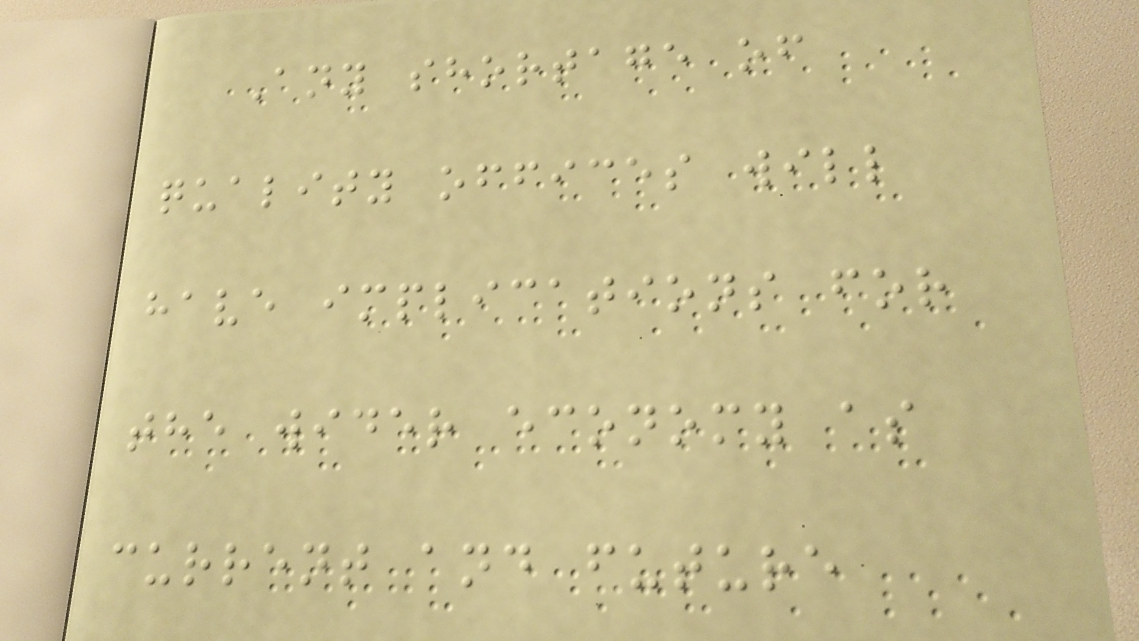Any shortage of
quality offices will
have implications for
the wider economy as
current and future
